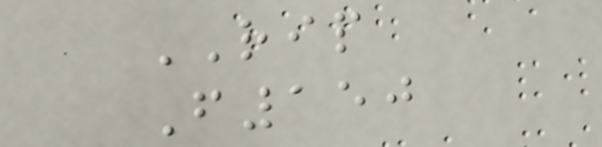RIP
F150
